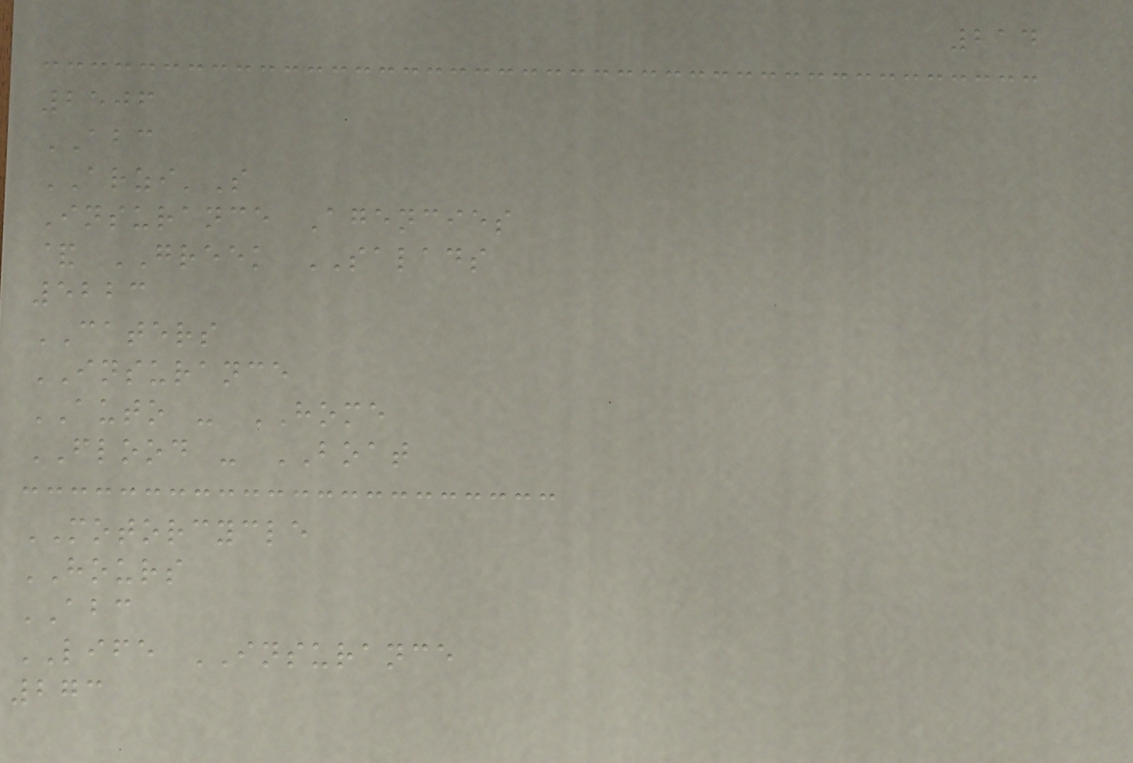214
2506
ABC
ARZI'S
Insurance Agencies
& GREEK SALADS
5223
CATERS
INSURANCE
AUTO - HOME
FLOOD - BOAT
MOTORCYCLE
HOURS
ABC
LIFE INSURANCE
273
